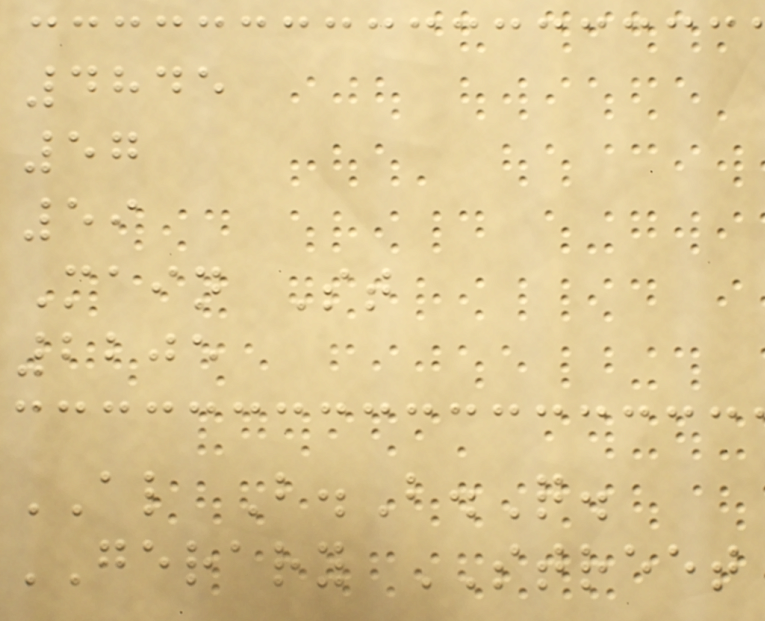4845
57
59
Main St
2205
AL B.B.Q.
GERARY STREET
